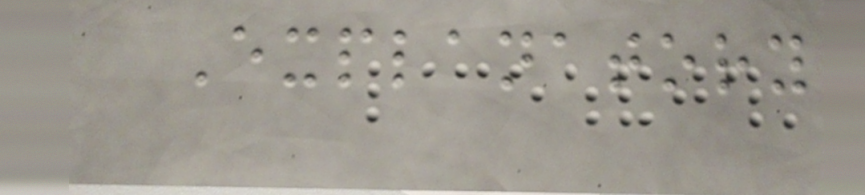Explanatory
